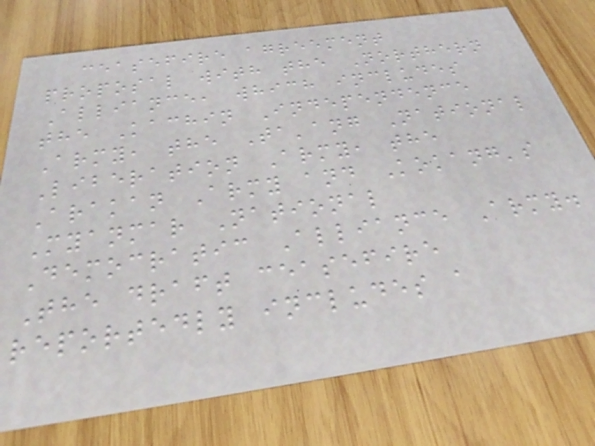ceasefire agreement
proposal with the Northern
Alliance, which includes
the Kachin Independence
Army, the Ta'ang National
Liberation Army, the
Arakan Army and Kokang's
Myanmar National
Democratic Alliance Army.
The draft ceasefire
reportedly includes a
